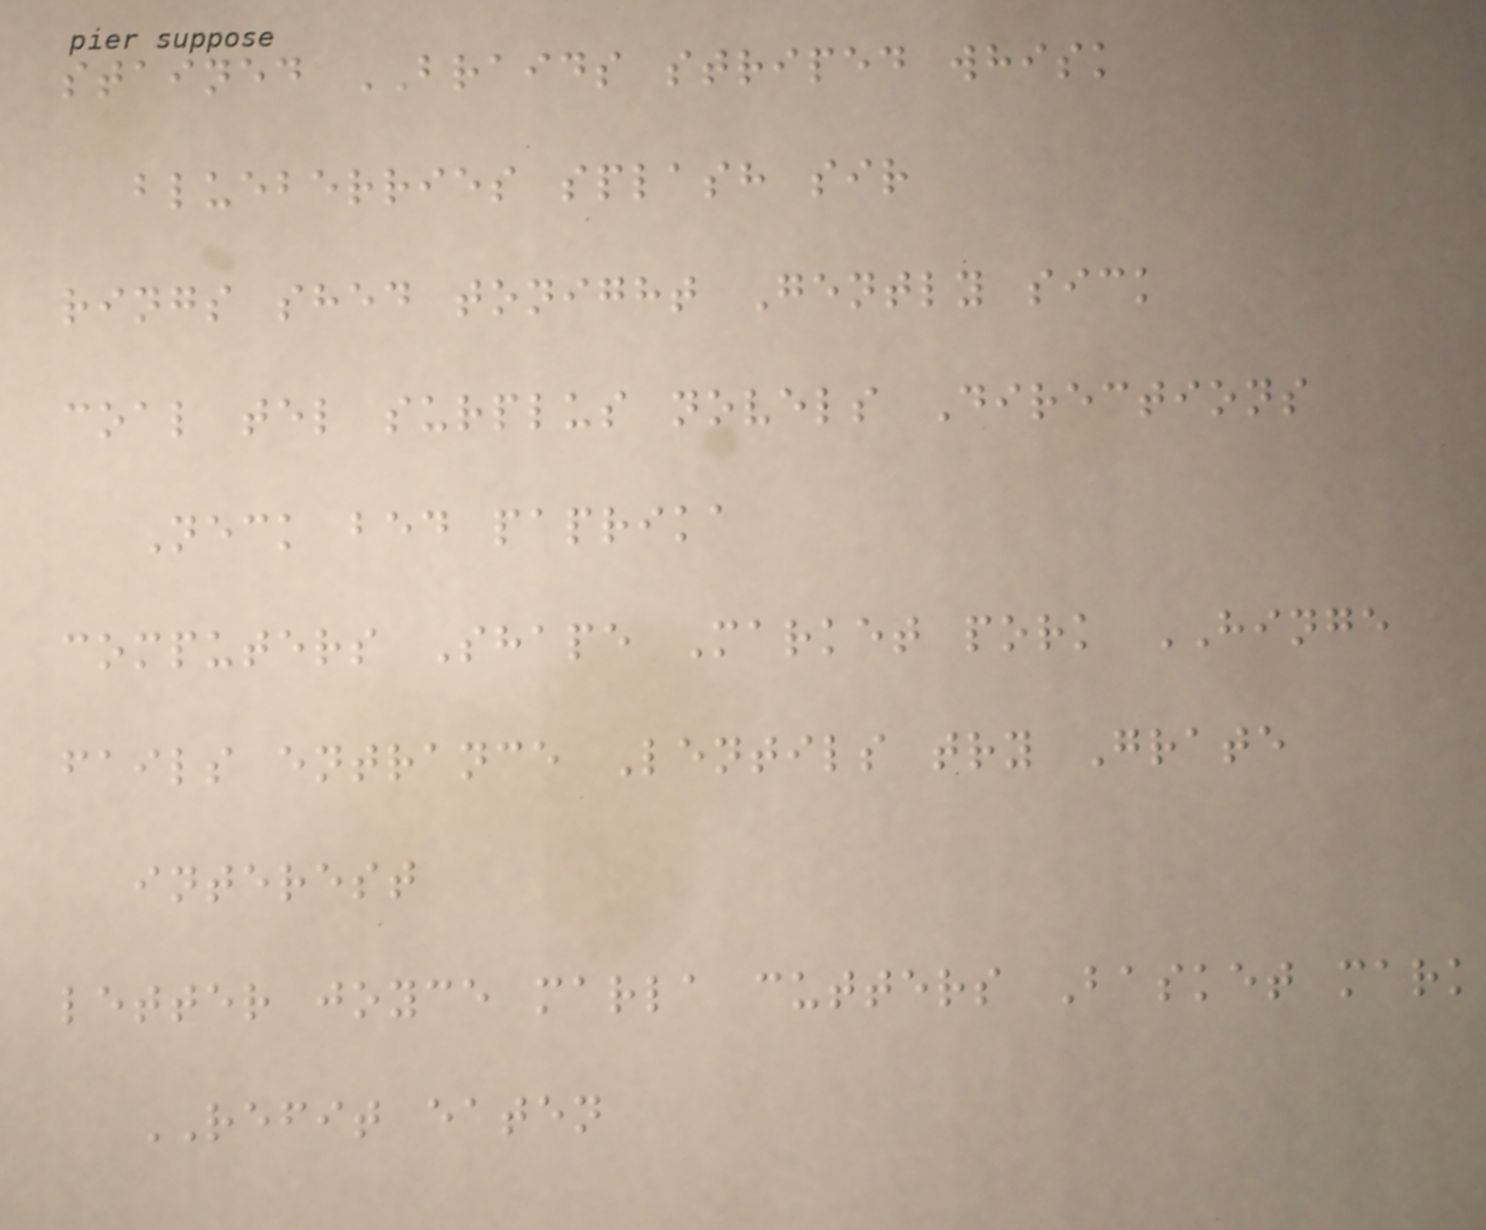stained BRAIDS striped whisk
blueberries splash sir
rings shed tonight Gently sick
coal tel surplus novels Directions
Neck bed paprika
computers Shape Market pork HINGE
fails entrance Lentils try Grate
interest
letter joyce marla cutters Basket mark
REFIT eaten
